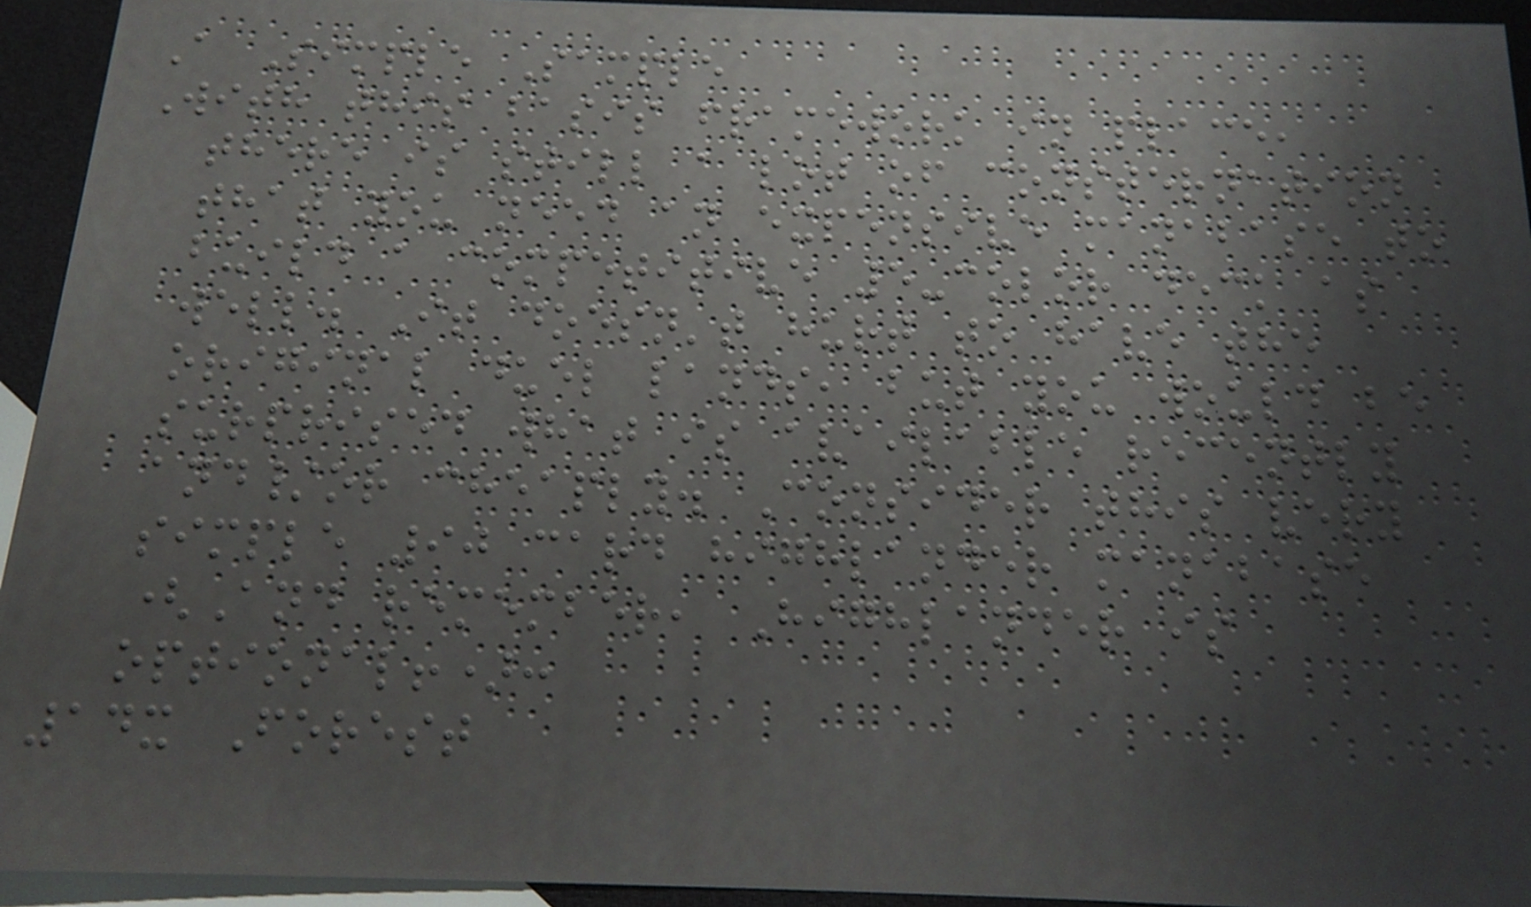A Simple Sample
With this basis framework in place,
there is still a lot of consternation
that you need an expensive manabase to
build a competitive 5-color deck as
well. It doesn't hurt to have the
original duel lands, but you would be
surprised what is available recently
and/or cheaply. Consider this very
simple 90 card highlander manabase
(And remember, Highlander is
optional!):
14x Forest
